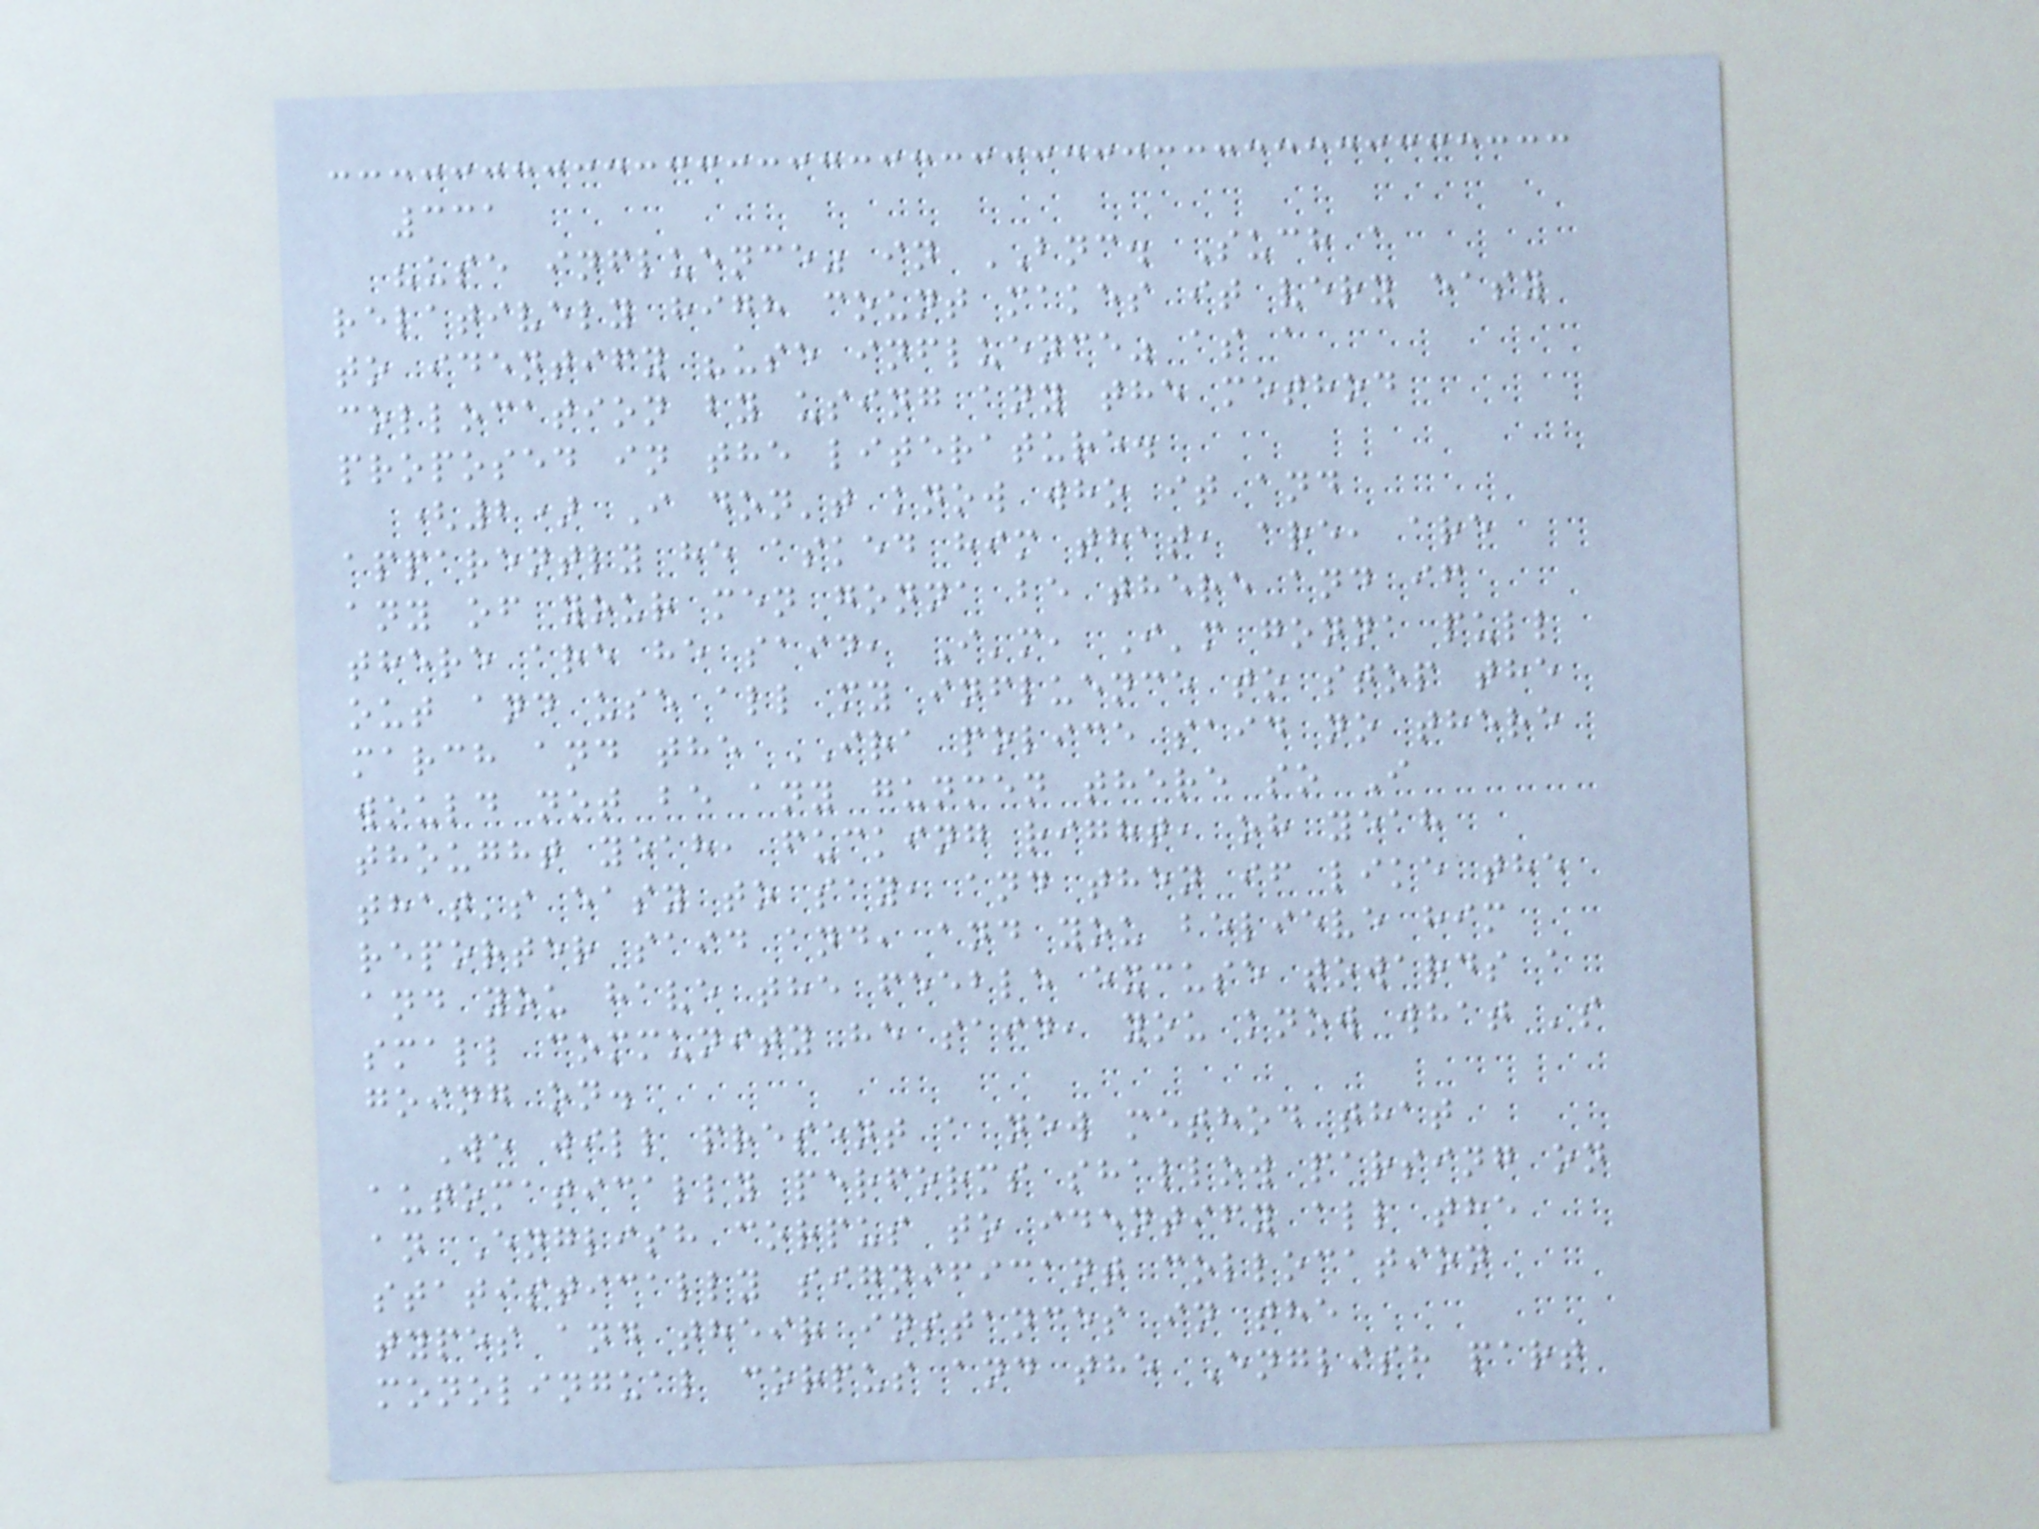331
"use influence" in BNC. Such a
relatively high count makes it very easy
to identify "use influence" as a
collocation by using any the method
proposed in the literature.
(2) I don't know who it and
apparently he asked him that, are, are
any of your men gonna be there and if
there are he said, I'm, I'm gonna pull
out and use all my influence to stop the
march and the IRA police said no there
would not be any gunmen there so I
thought yeah, fucking right, oh yeah
that's easy to say, and then if like the
reporter said and, and you believe him
and you have the feeble excuse towards a
small community he said, you know what 's
going on.
We will present a new method that
automatically performs shallow parsing on
an English corpus to identify all the
statistically significant collocation
types and their instances in the
monolingual corpus and the English part
